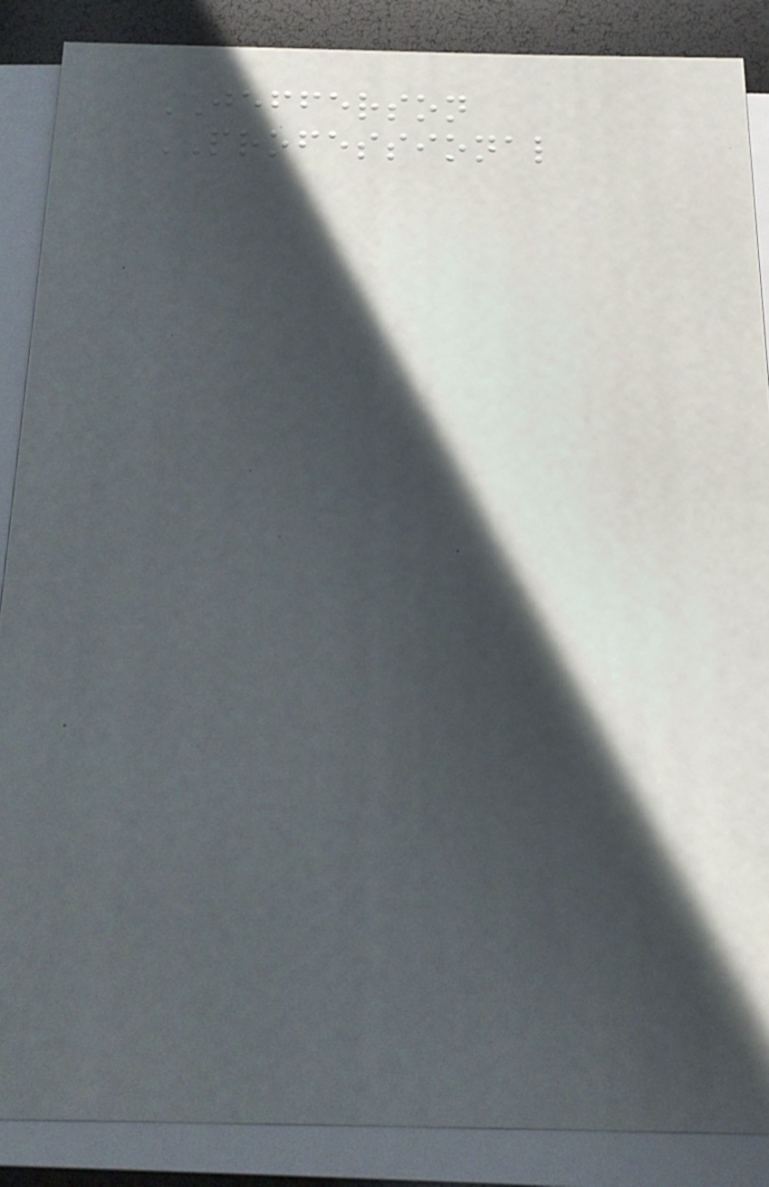JEFFERSON
PROFESSIONAL
